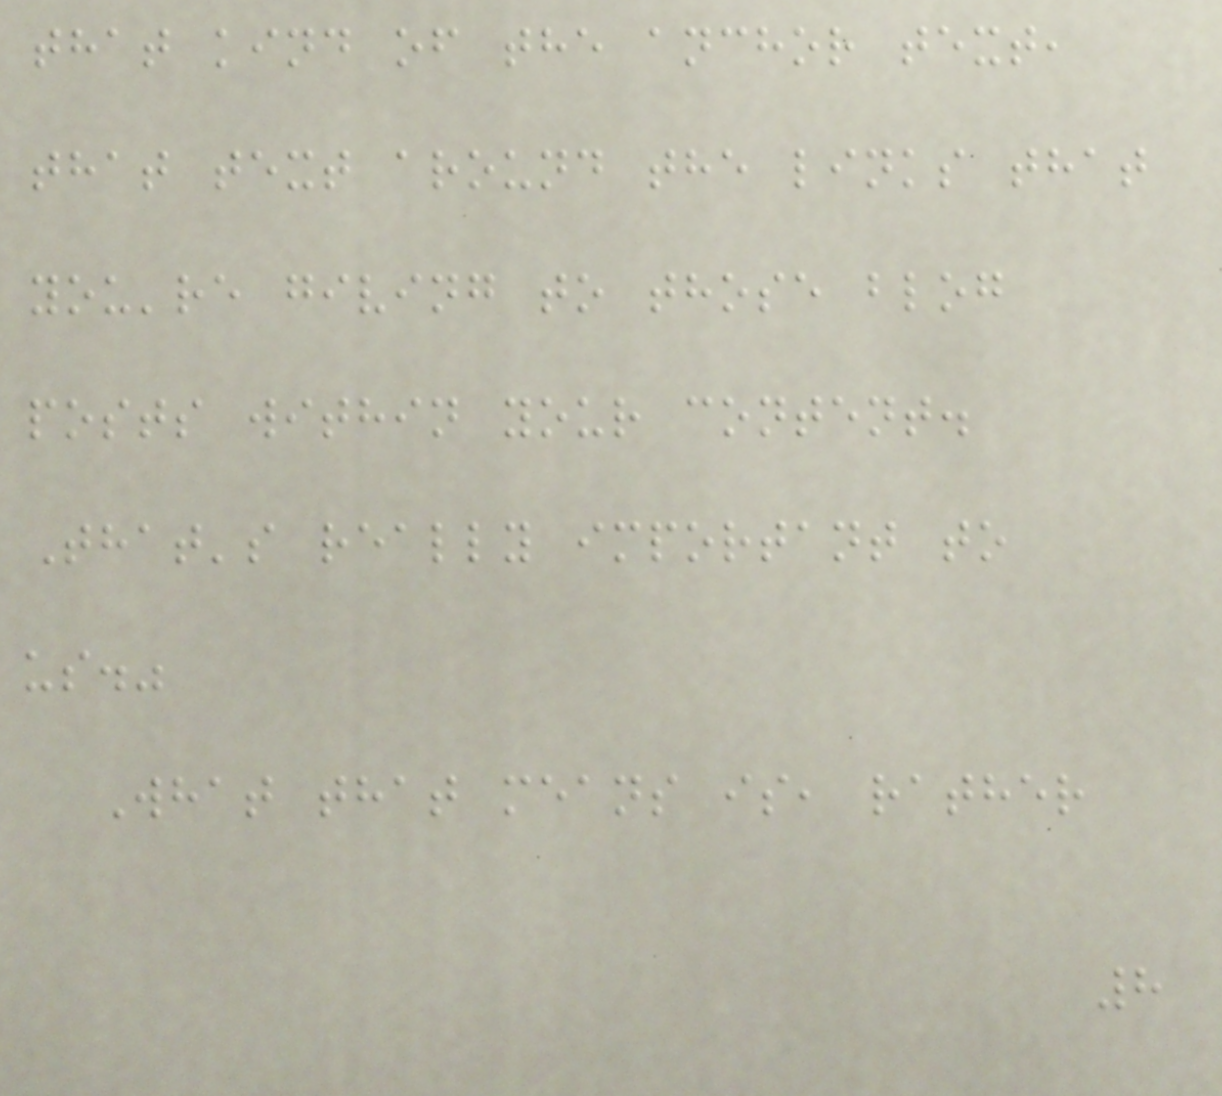that kind of the anchor text,
that text around the links that
you're giving to those blog
posts within your content.
That's really important to
us."
What that means is, rather
8
